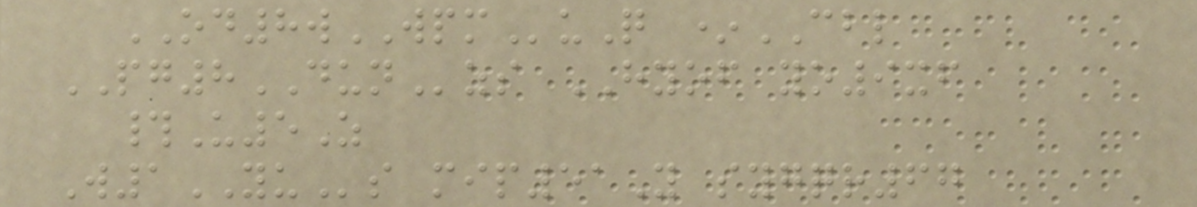OD8wWPMuQ *CBL
PG8DUNzs HYOF yo9xf
#U5Z
W1YUs mip51Y sygqr67
